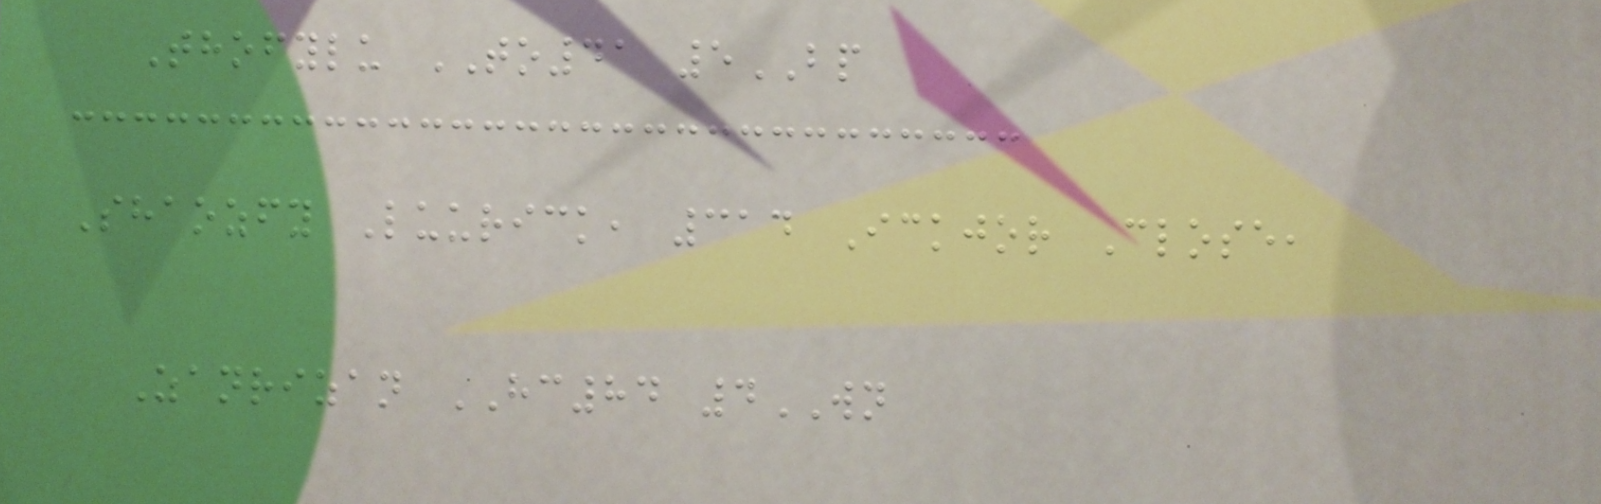Thofylu TO41 5BP
Shaozfy Luurick, 314 Ickjor Close,
Zanrizan HC84 4WN
